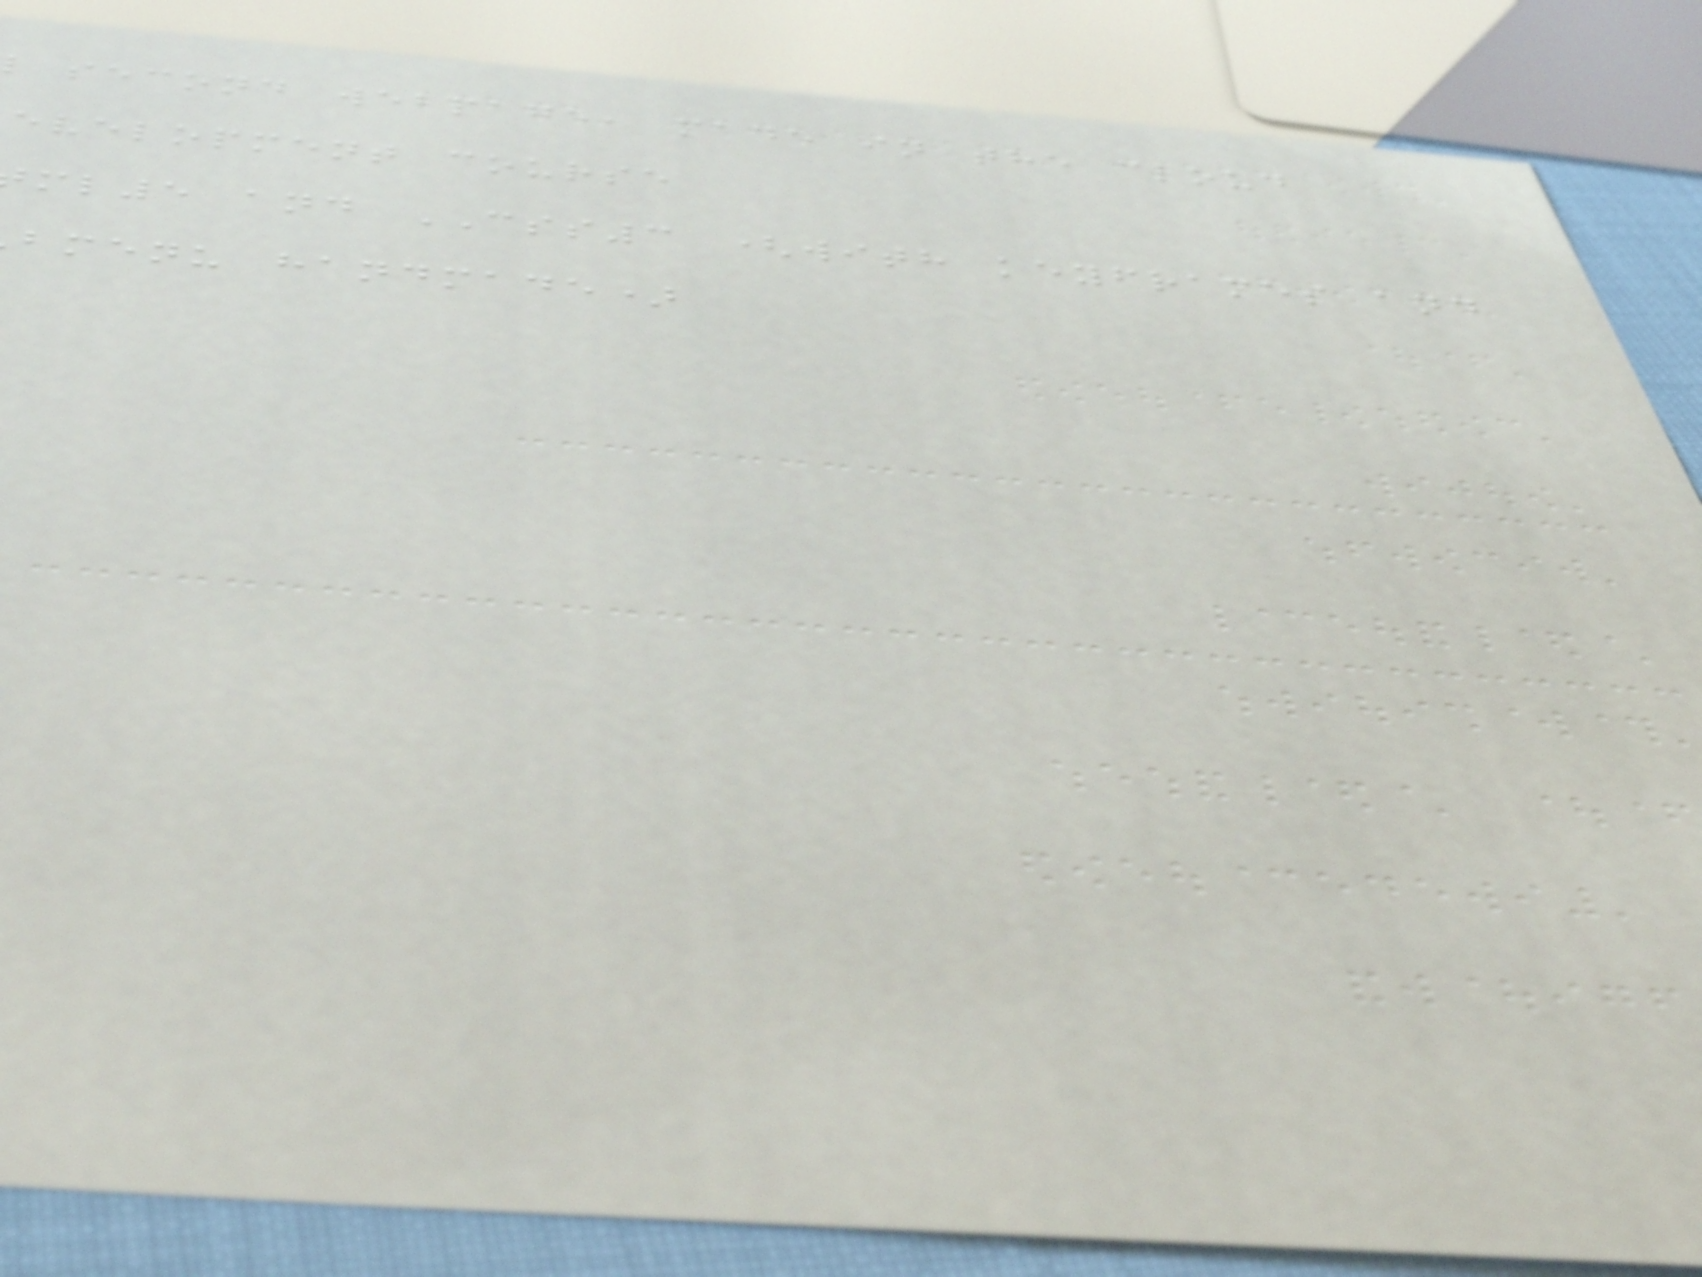second webpage, made in the cloud
evelopment course
ml5 and CSS3 (with keyframes and
bmenu handmade)
